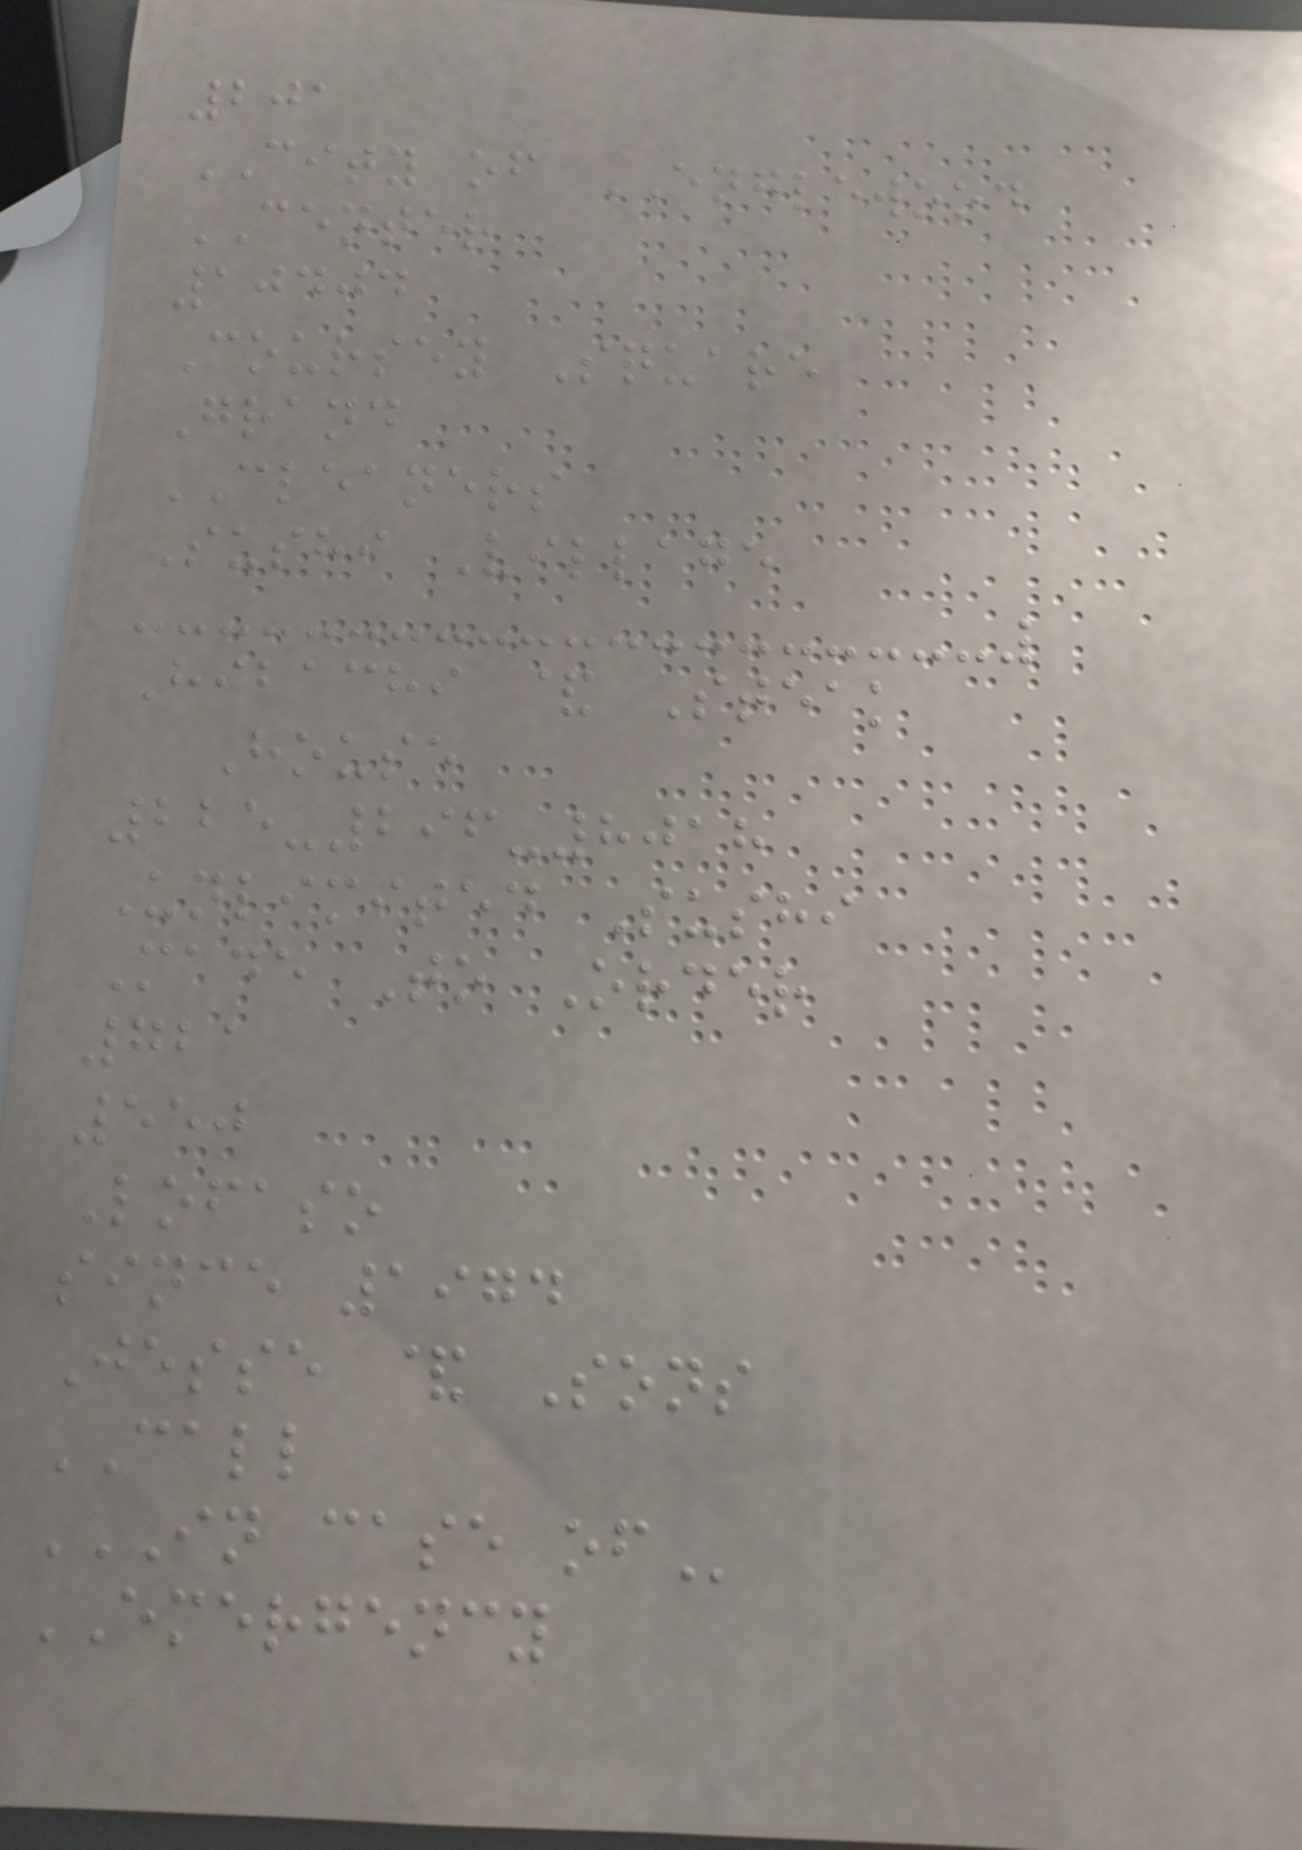201
CITY of ENGLEWOOD
CENTER
10404
Coursey Square
Grand
CLEANERS
Sushi Village
Hibachi & Steak
House
225-296-8018
Unlimited Sushi
Made To Order
721
550
Lofaso
since 1974
Jesse & Sons
CALL
IN CASE OF
EMERGENCY
